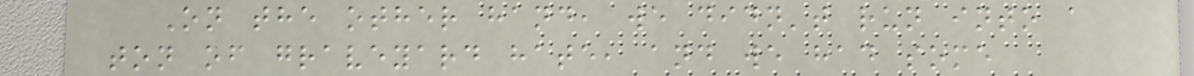On the other hand, we didn't run into a
ton of graveyard hate, and we had some
